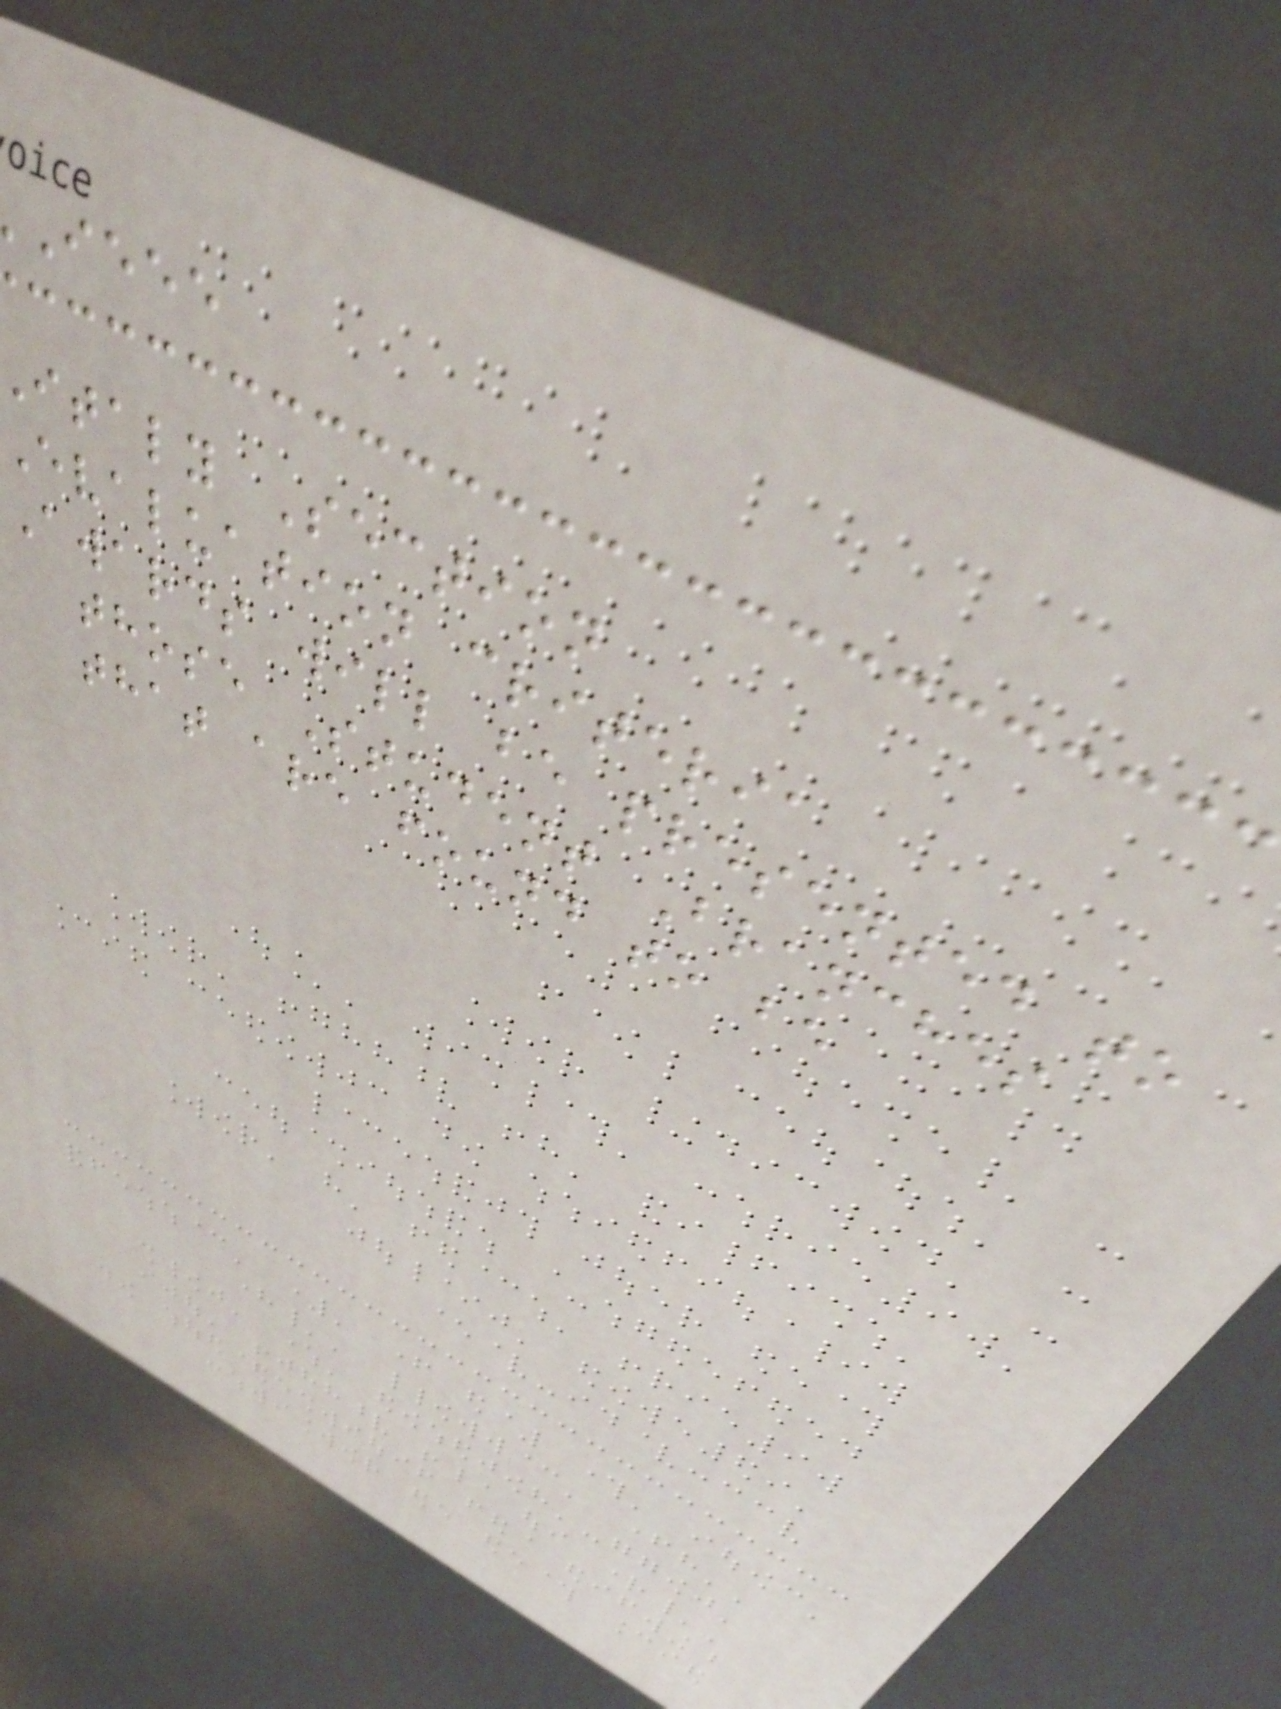ieee
italy Section
Evaluation criteria
Awards will be presented to
those Student Branches
that are found to be
